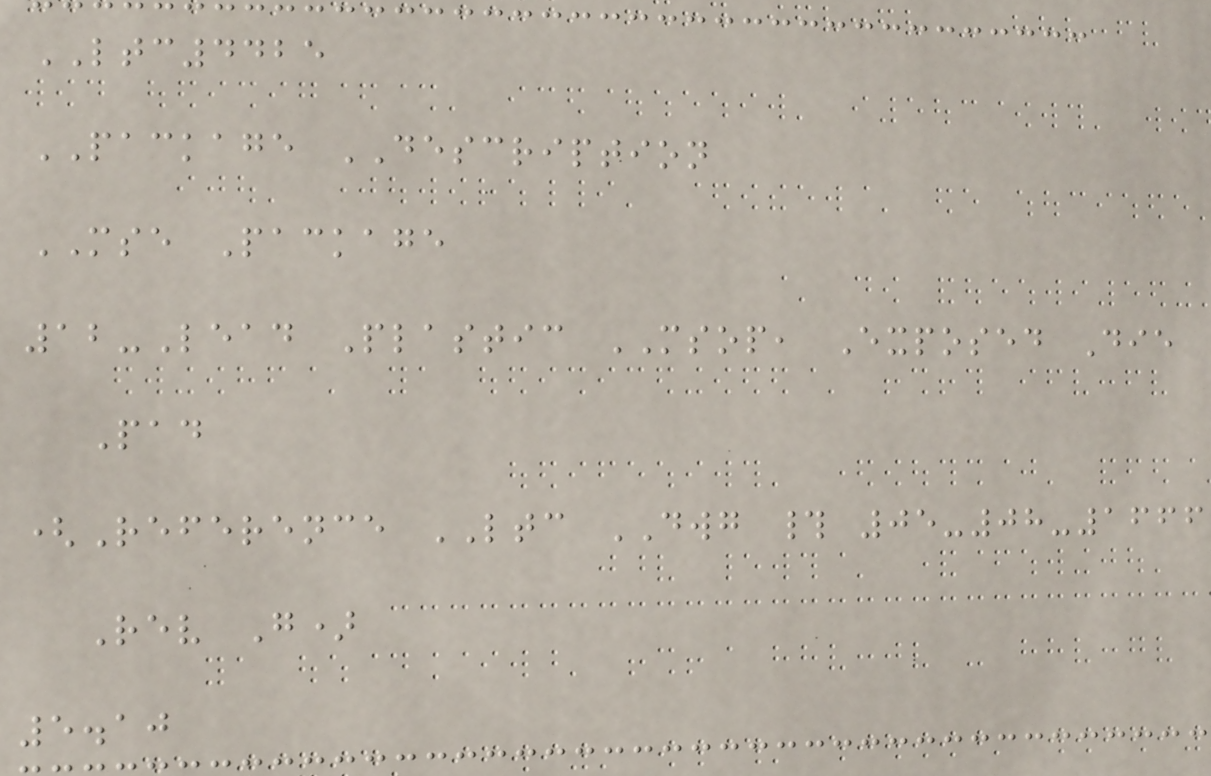LTC4425
PACKAGE DESCRIPTION
MSE Package
12-Lead Plastic MSOP, Exposed Die
Pad
(Reference LTC DWG # 05-08-1666
Rev G)
5.10
